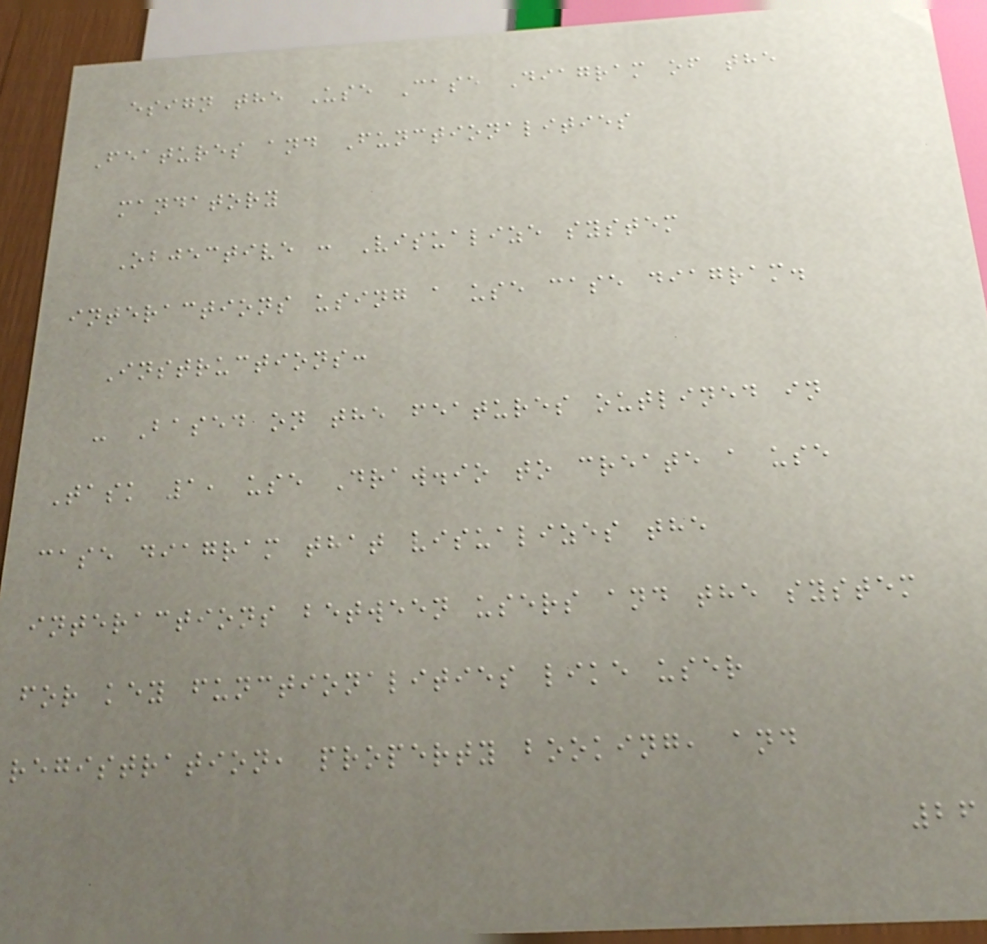esign the Use Case Diagram of the
Features and Functionalities
mandatory
Objective : Visualize system
interactions using a use case diagram.
Instructions:
- Based on the features outlined in
Task 1, use Draw.io to create a use
case diagram that visualizes the
interactions between users and the system
for key functionalities like user
registration, property booking, and
26
